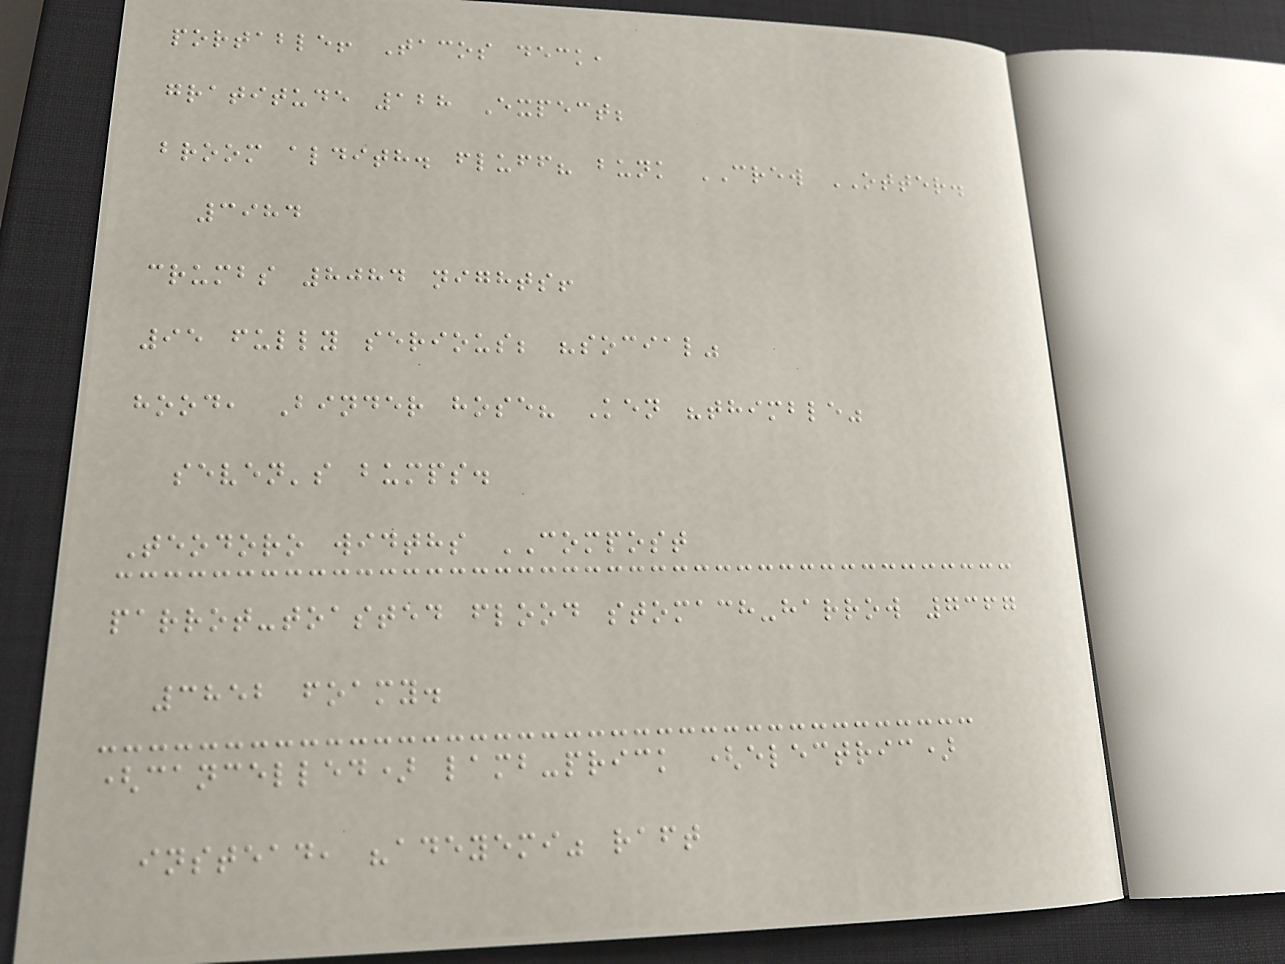portable! Tacos deck,
gratitude 128 Expect;
broom aldith. fluff? bunk CREW OTTER.
3984
crumbs 8084 nights!
95 fully serious; "social"
hood, Binder hose? Ken "thimble"
seven's bumps.
Teodoro widths COMPOST
parrot-toasted flood stomach-harrow 7367
3852 foamy.
(cancelled) lamb-prick (electric)
instead, "adeyemi" raft
